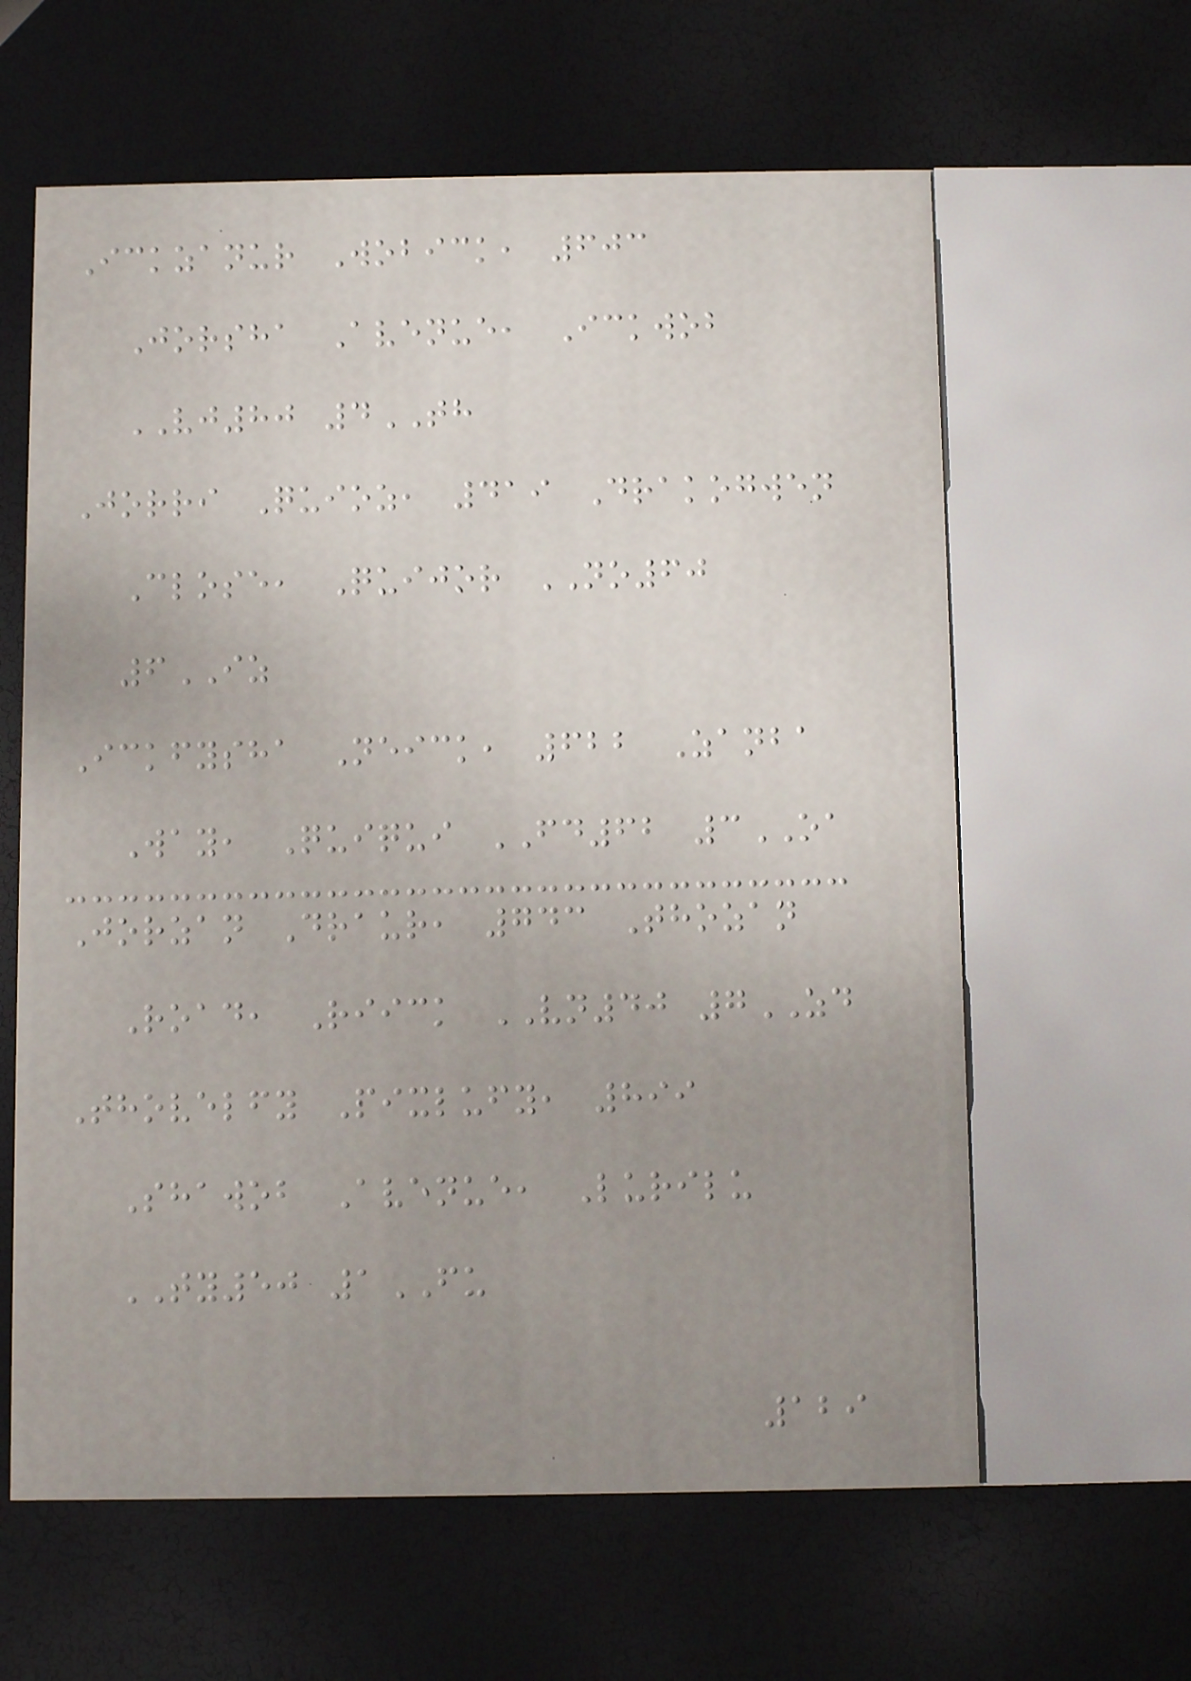Ickzanur Wobick, 603
Jorsha Avenue, Ickwob
VJ80 4TH
Jorri Quioz, 419 Drakogwen
Close, Quijor NO60
6IZ
Ickfysha Neick, 622 Zanba
Way, Quiqui FD62 3OA
Jorzan Draur, 743 Thozan
Road, Riick VN40 7ZD
Thovelfy Pixlufy, 899
Shawob Avenue, Lurilu
TY50 1FU
129
